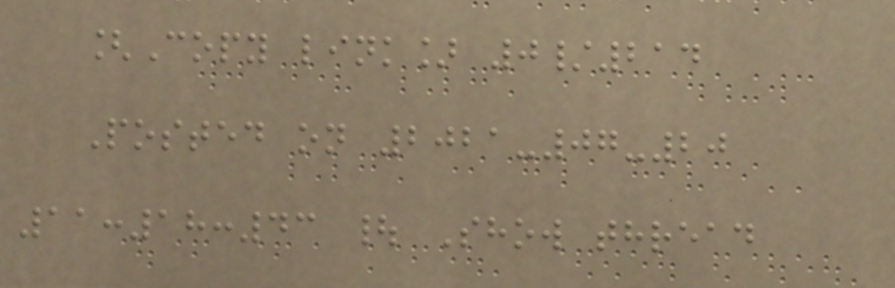[Copy link] 0/214
Posted on 2021-07-20
11:18:43 | Show thread
